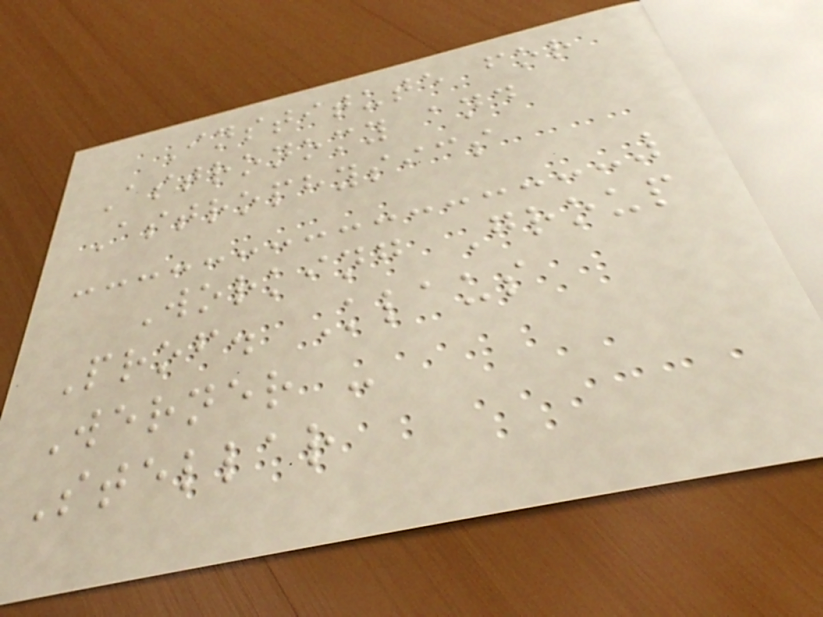Institute for
Astronomy and
Astrophysics
Working Group
Prof. Klaus
Werner -
Stellar
